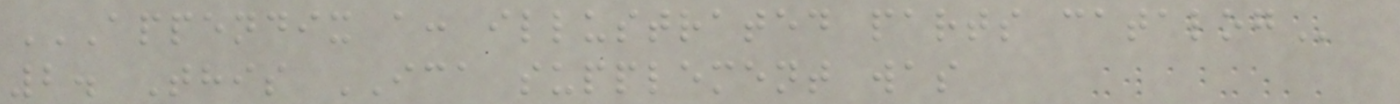APPENDIX A: ILLUSTRATED PARTS CATALOG
2. This ICA supplement was
